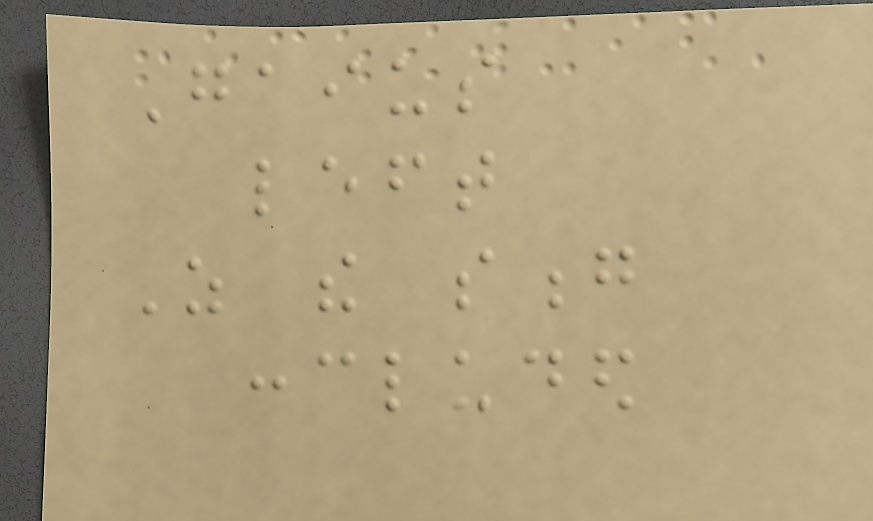Gaius
left
As the song
concluded
